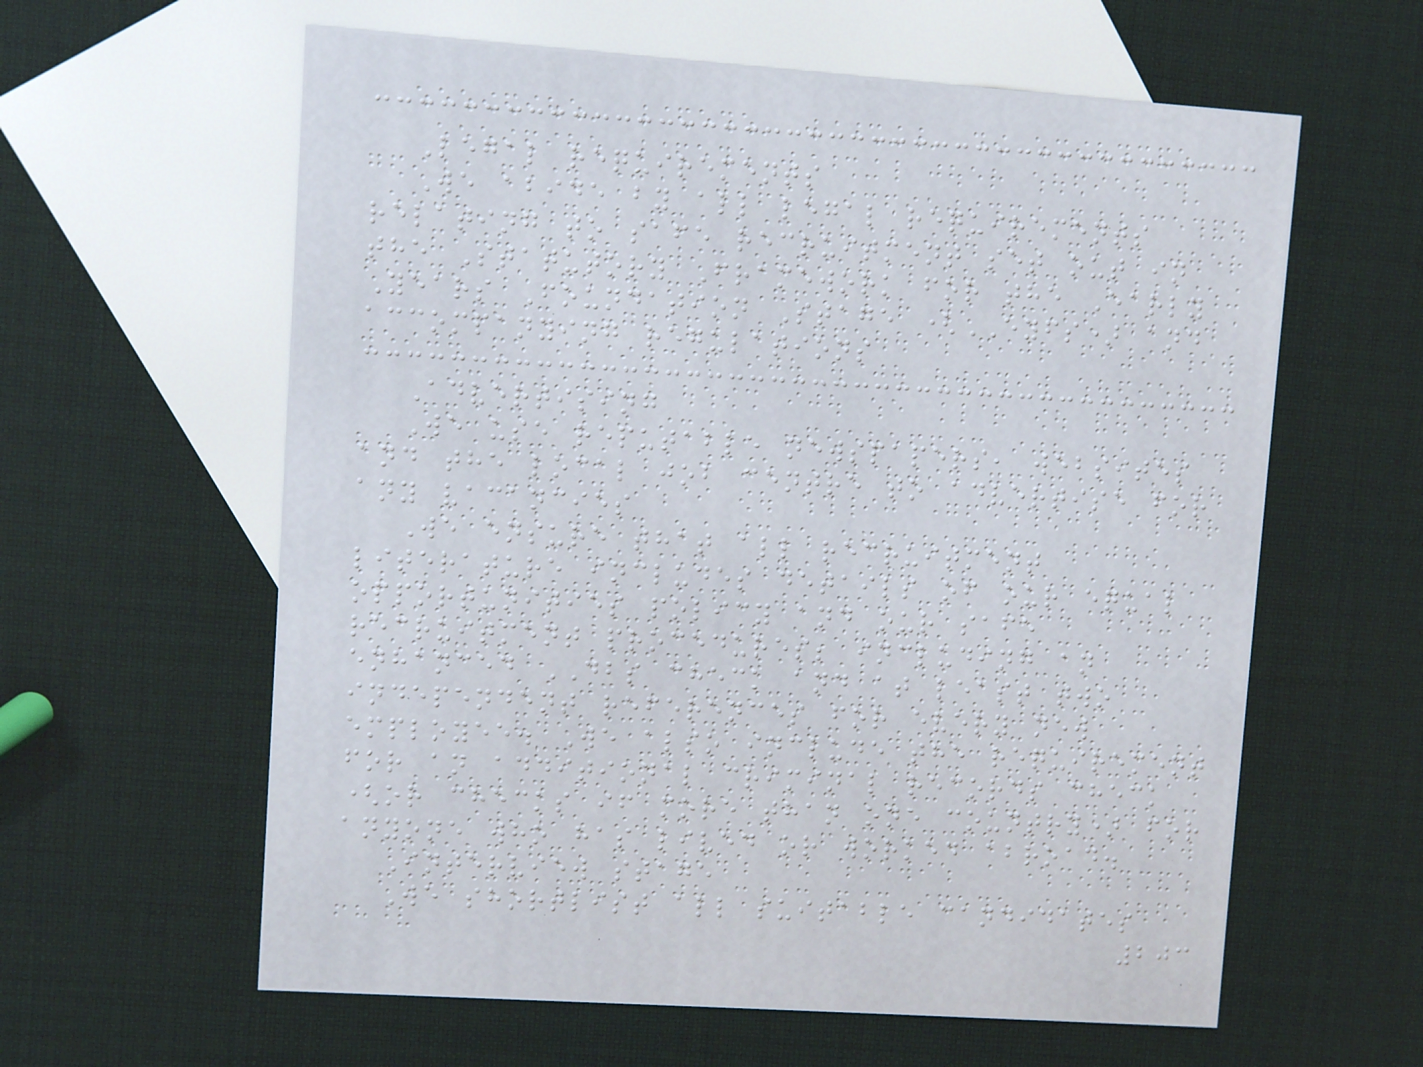Legal requirements
We abide by all legal requirements
relating to safe recruitment set out in
the Statutory Framework for the Early
Years Foundation Stage (EYFS) and
accompanying regulations
Advertising
We use reputable newspapers, websites
and the local job centre to advertise for
any vacancies
We ensure that all recruitment
literature includes details of our equal
opportunities policy and our safe
recruitment procedures; including an
enhanced DBS check and at least two
independent references for every new
employee. We also include the requirement
for an additional criminal records check
(or checks if more than one country) for
anyone who has lived or worked abroad.
Interview stage
We shortlist all suitable candidates
203
